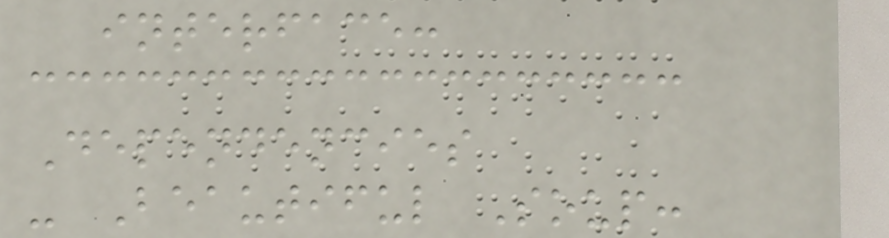interface:
Dependencies
- Beautiful Soup:
